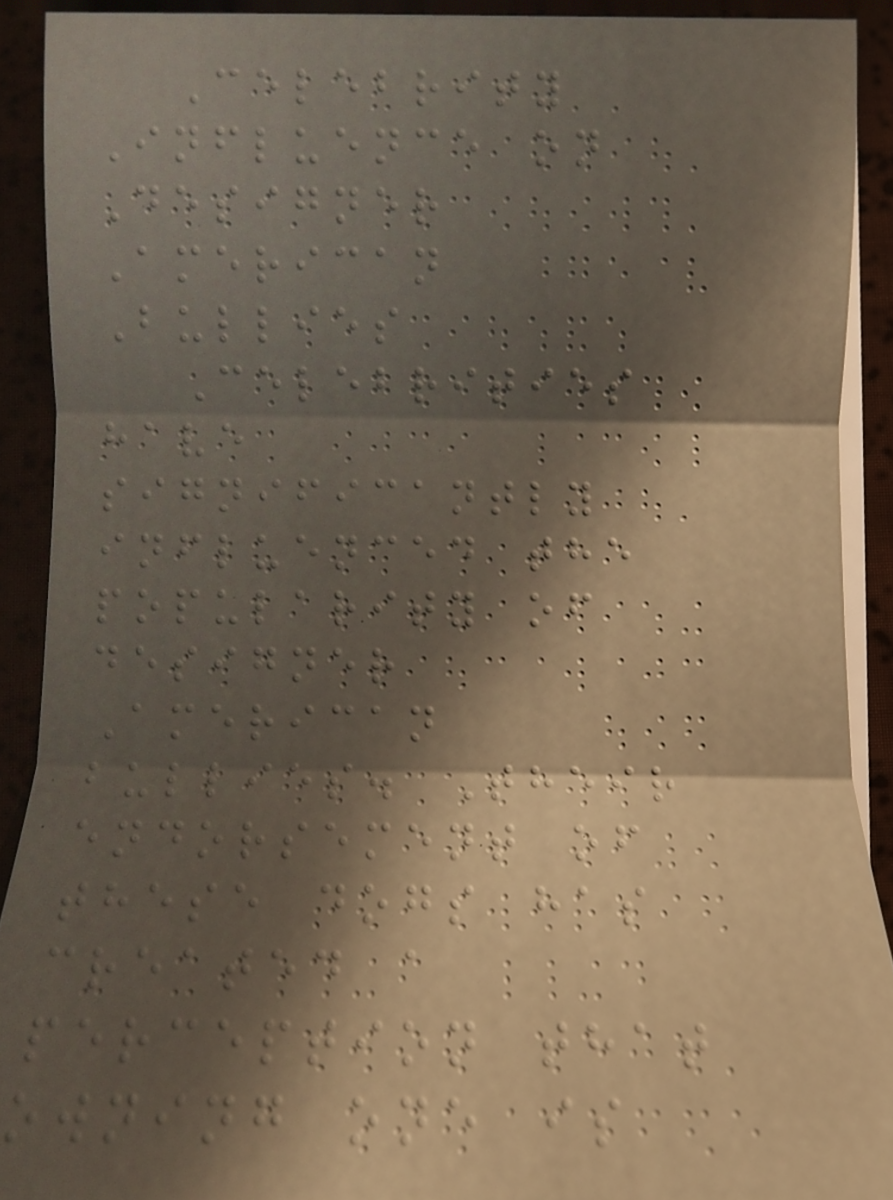Celebrity
Influence on
Designer
American
Bullies
Celebrities
have
significantly
influenced the
popularity of
designer
American
bullies. Their
endorsement of
these dogs has
created a
perception that
owning one is
